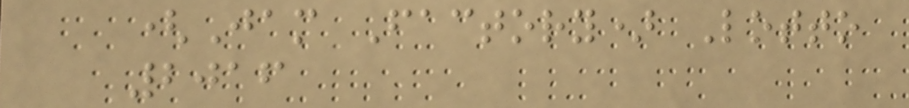(Jam Factory) Lotto
2016
